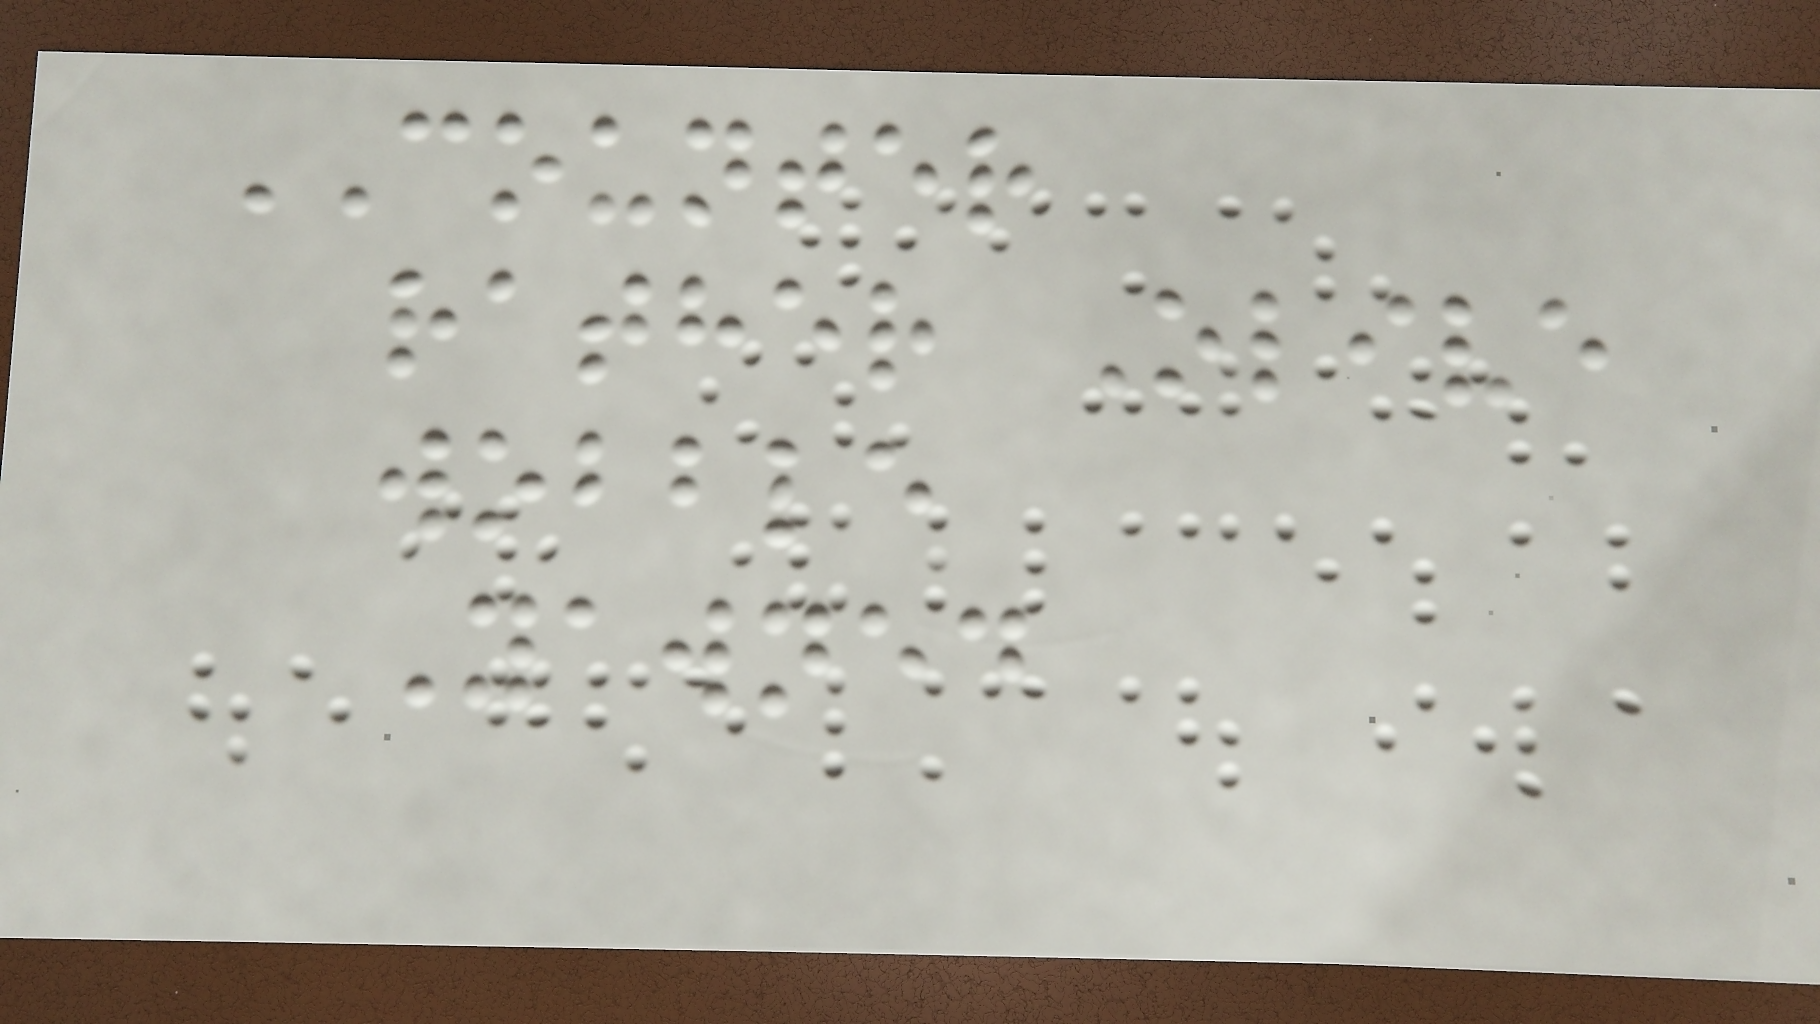COUNTER
rather Olive
wobble
Yawned
